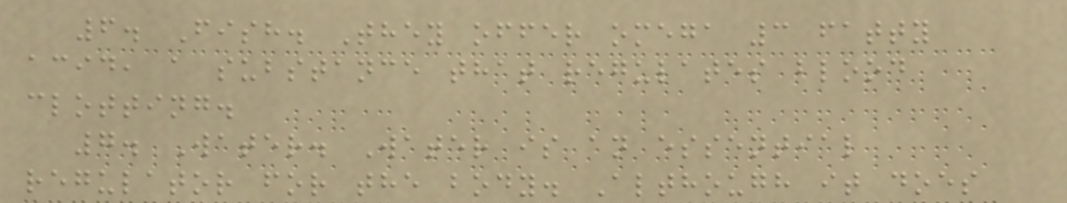6. Fish. They offer omega 3 fatty
acid, a substance that regulates blood
clotting.
7. Water. Water is an essential
regulator for the body. Although it does
